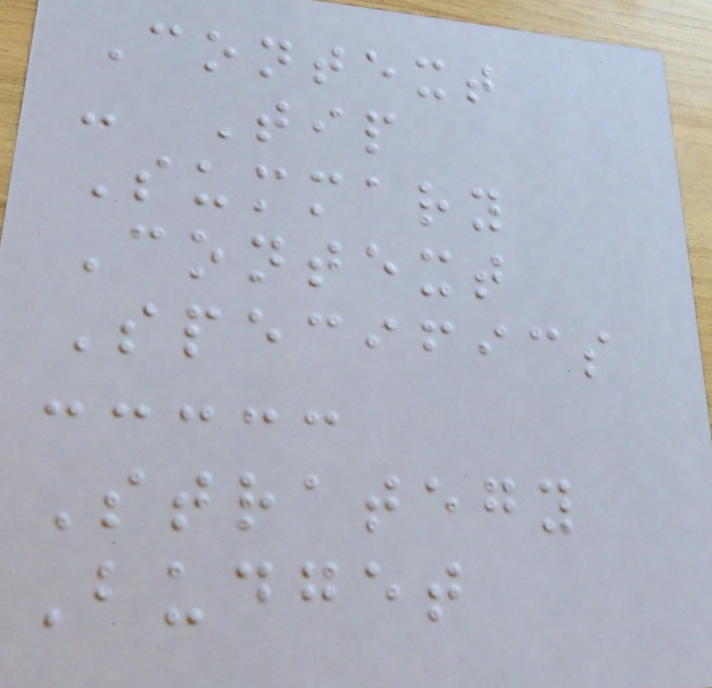Context
- Tip
Summary
Context
Specifics
Strategy
Budget
